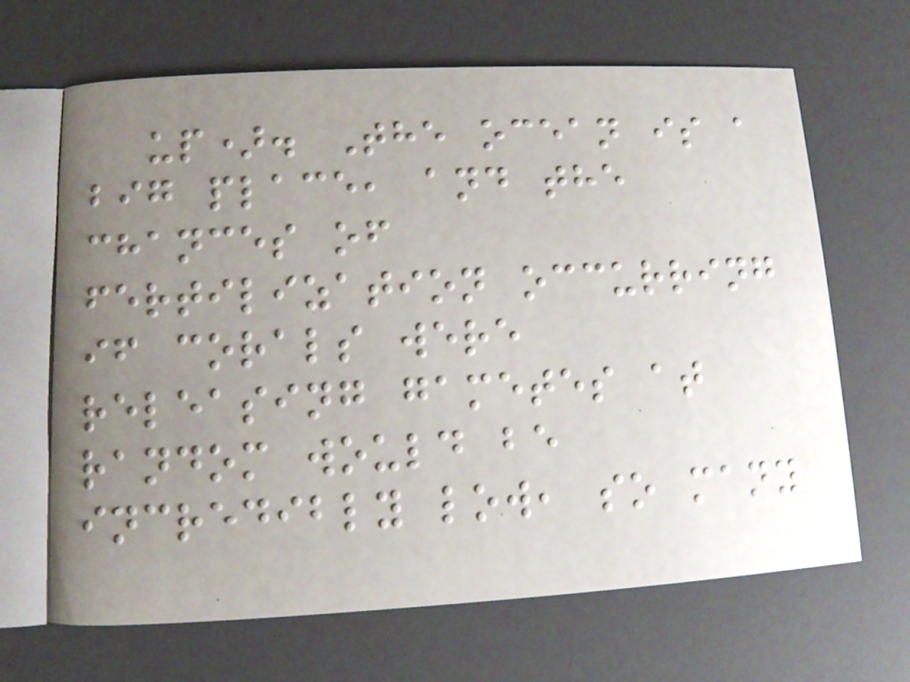up). The ocean is a
big place, and the
chances of
fertilization occurring
if corals were
releasing gametes at
random would be
incredibly low, so many
